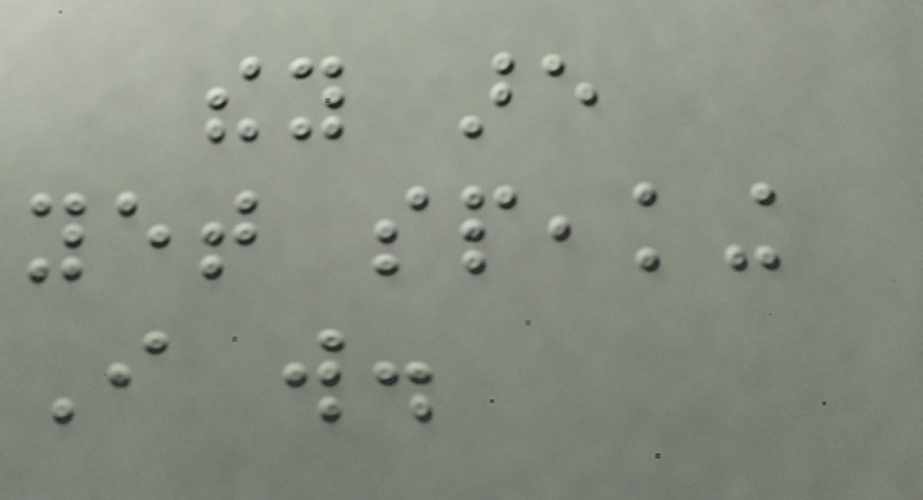they are
yet speaking
I will.
